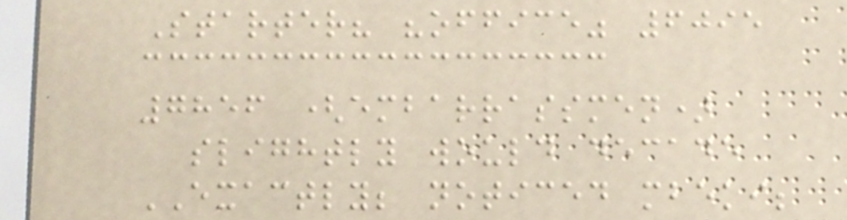Starter? "office" 6095
7856 (embarrassmen)
slightly would decade
EXACTLY; noticed mbeki;
